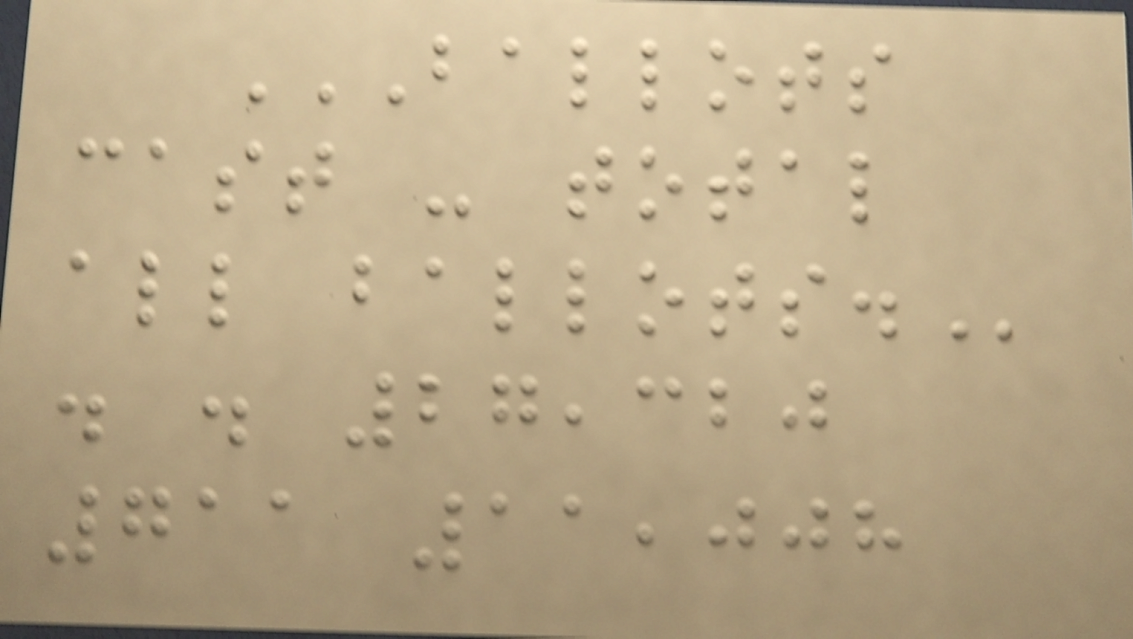BALLOTS
CAST - TOTAL
ALL BALLOTS.
. . 27,320
711 11,008
